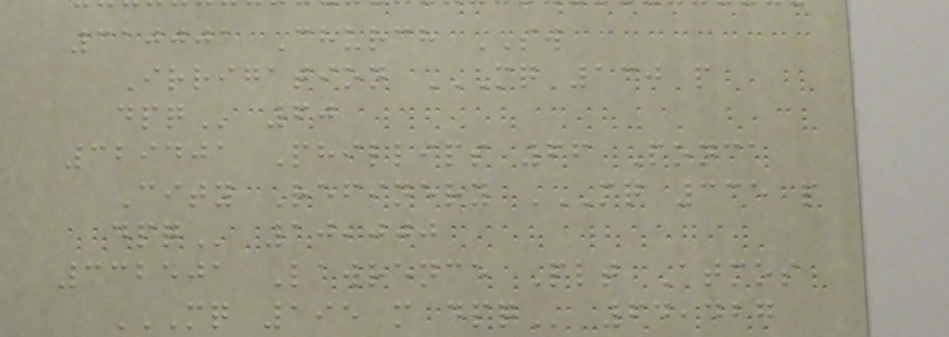310001 Church SW
Irrigation MQ 130 P
DPQ 60
329401 Phillips 66 Ponca
City Refinery MQ 335 P
DPQ 10,000
332501 Lawrence Plt Atmos
MQ 195 M DPQ 64,427
